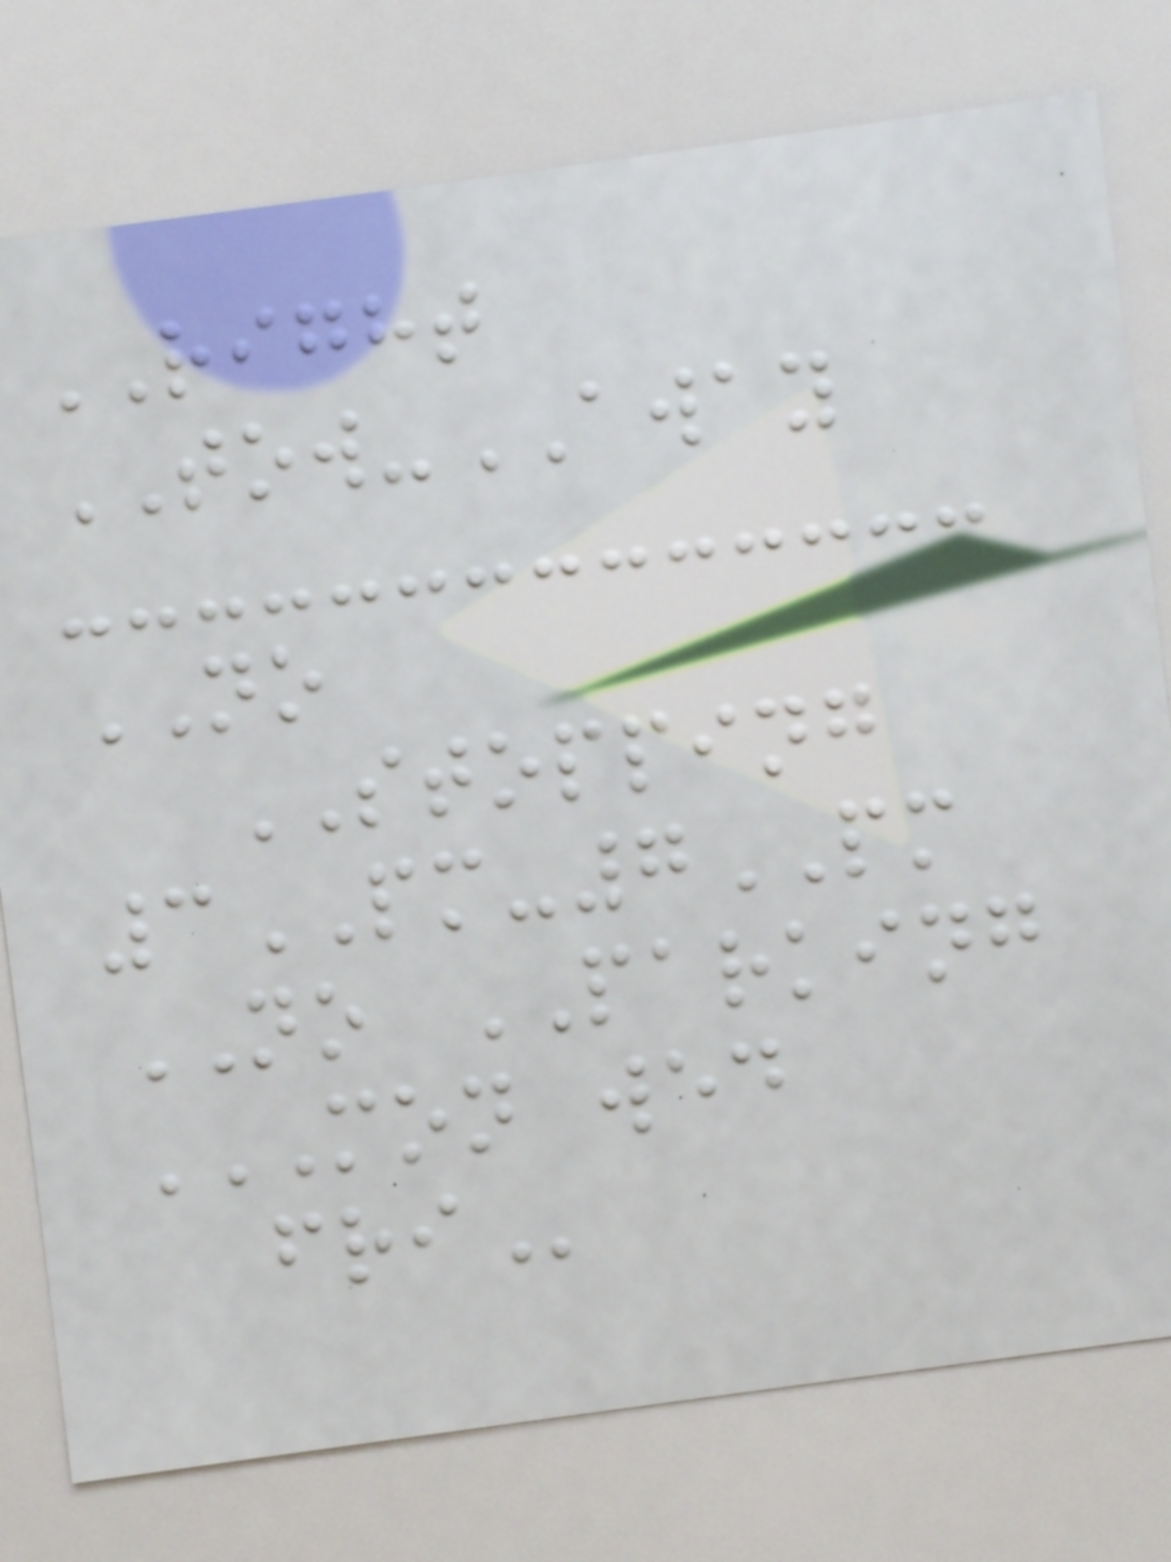RIGHT
TOW-AWAY
NO
STOPPING
3PM-7PM
NO PARKING
MON WED
FRI
